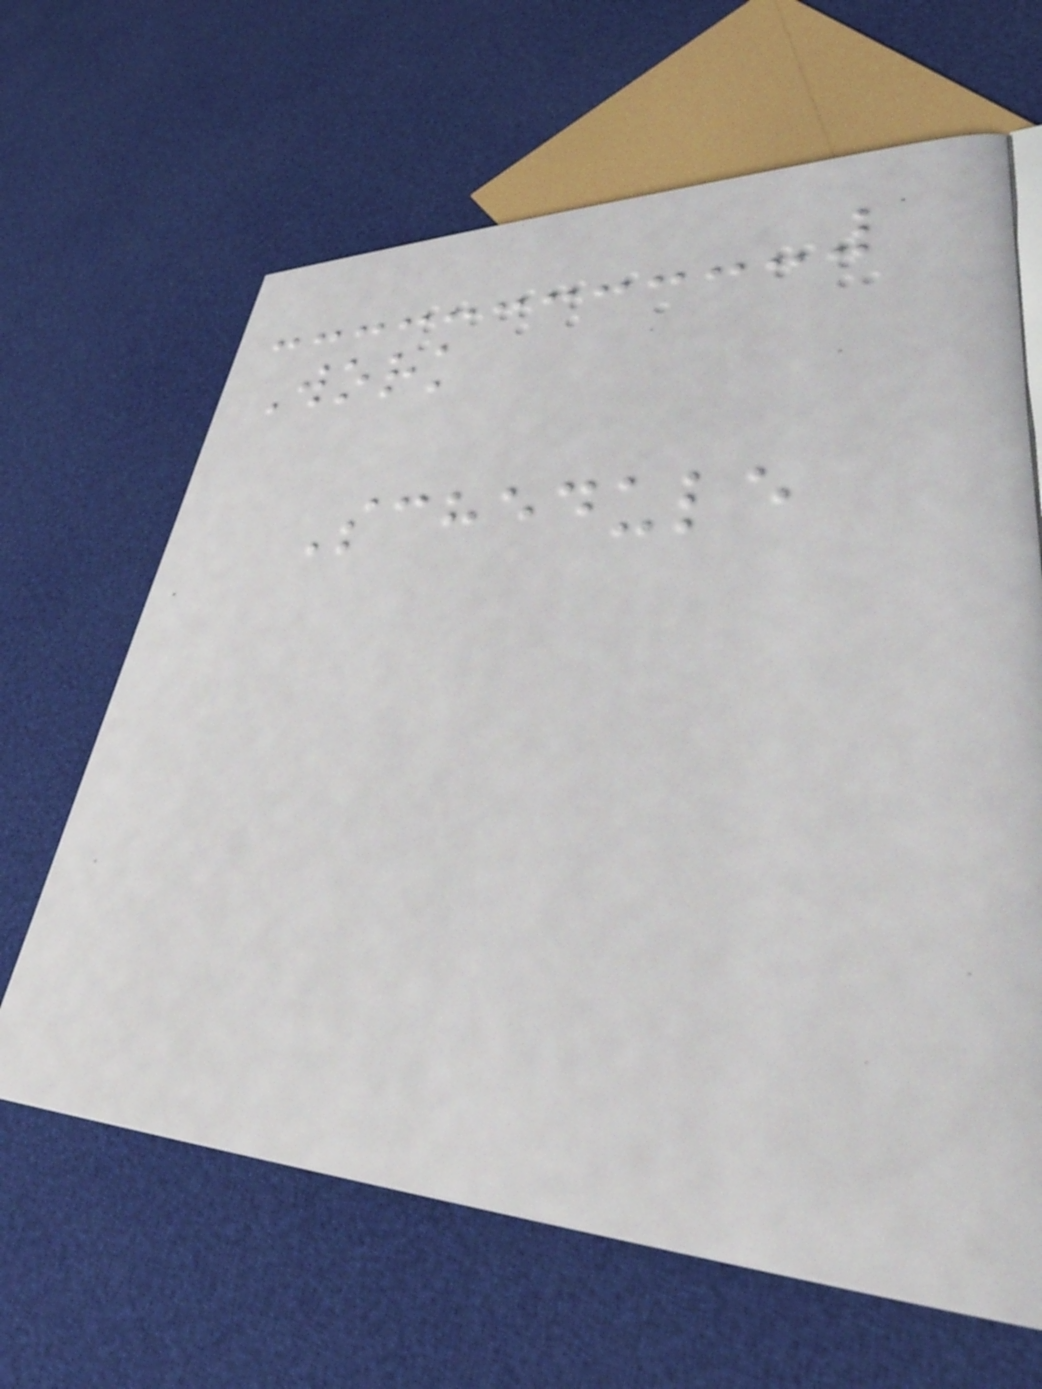Work
Schedule
